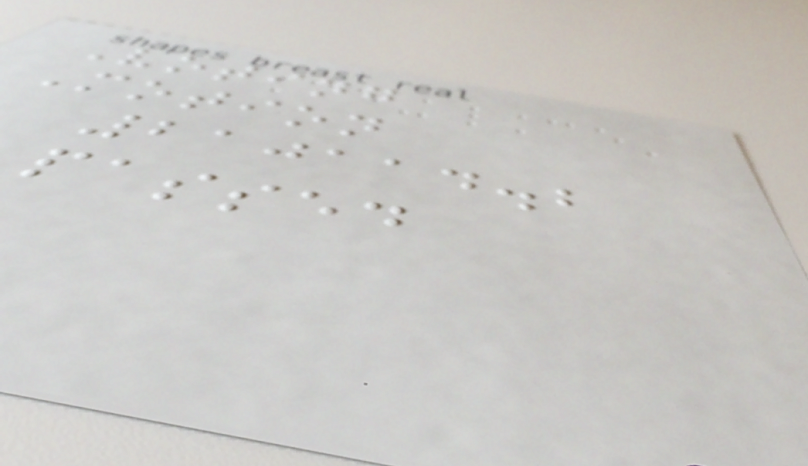Voting
Motion
210114.2
passed
